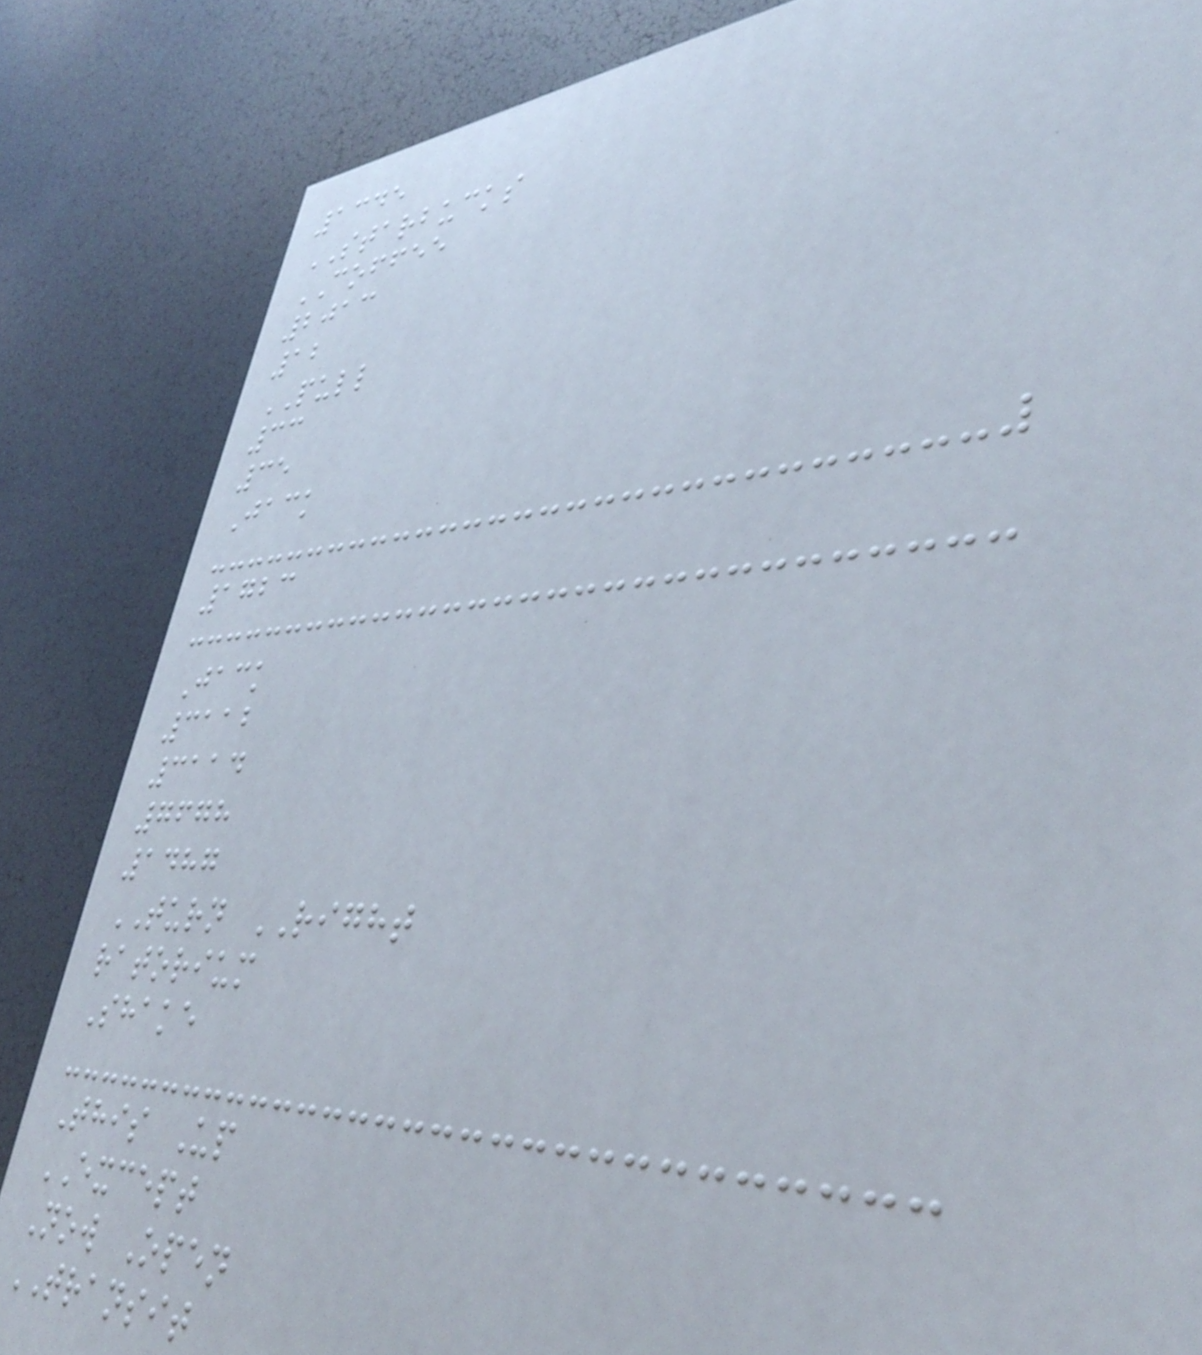1345
STARBUCKS
COFFEE
2013
12
PULL
33
35
Jack
1723
Jack
3112
3114
7678
1487
TURN RIGHT
ratorium
Shake
This Up
EXCEPT
Now Open
TRANSIT
